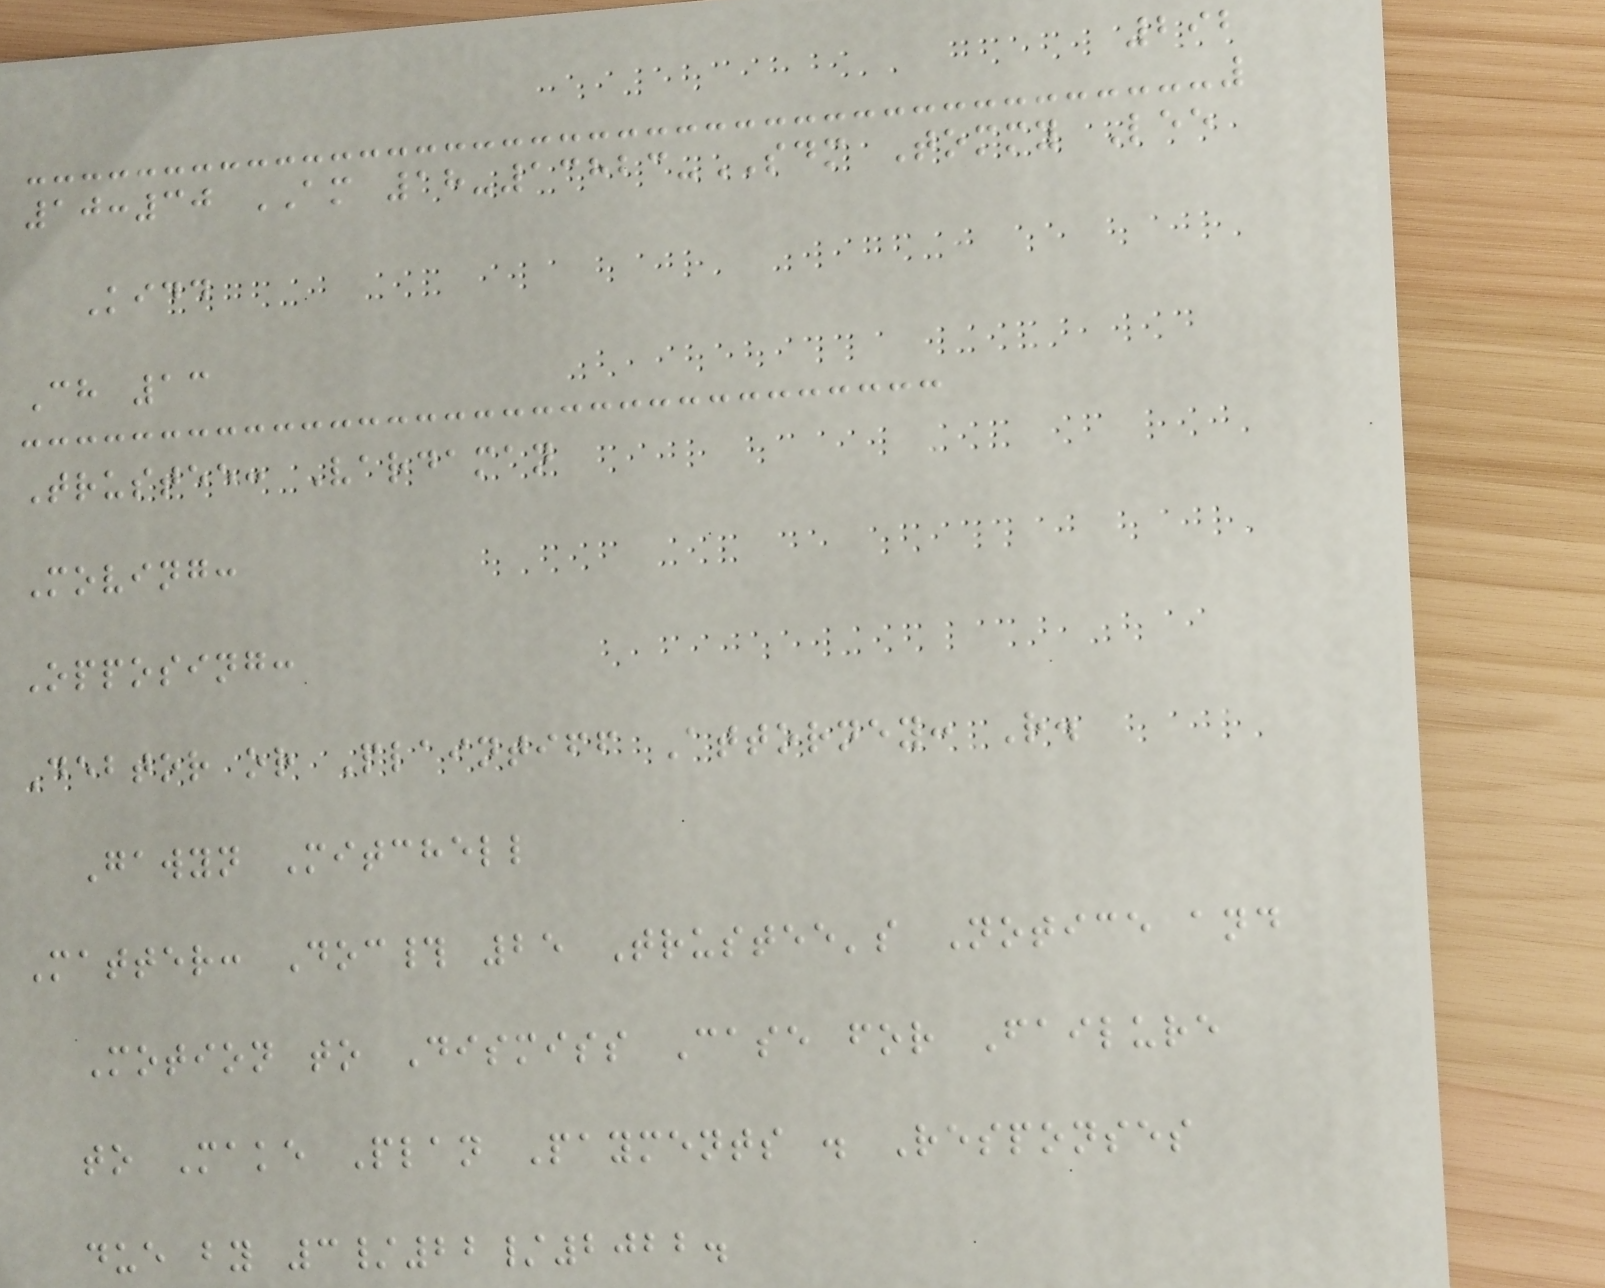292
10:30 AM 18-13823-SDM Tommy Lee
Kidd
Ch 13
Trustee: Vardaman
Moving:
Opposing:
Debtor or Plaintiff Attorney: R.
Gawyn Mitchell
Matter: Doc# 25 Trustee's Notice and
Motion to Dismiss Case for Failure
to Make Plan Payments . Responses
due by 3/22/2022.
